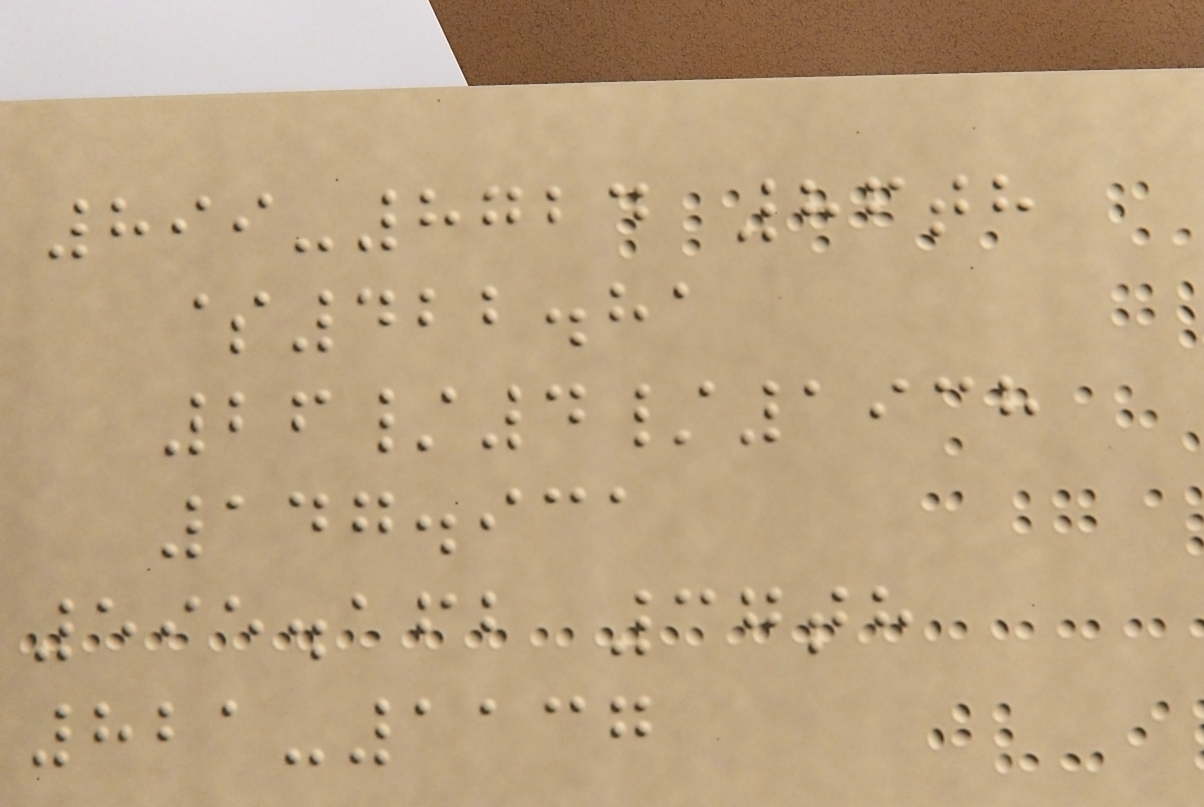899-8724 86th
$422.81
26/4/1938
147.931
595.162 37th
821-1137
